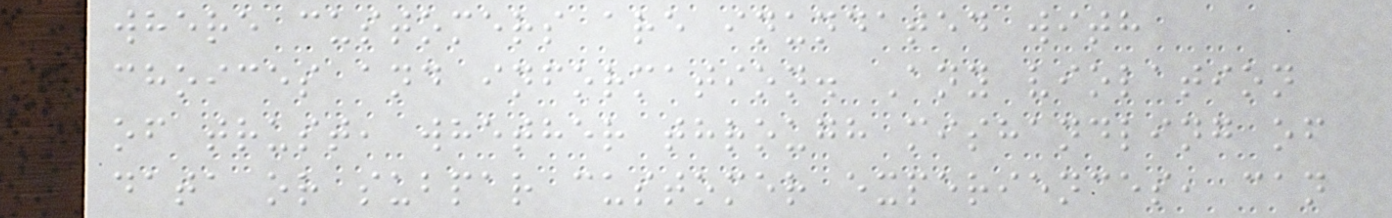where customers are inundated with
choices and information. Any violation
of trust, whether through mishandling of
data or subpar customer experiences, can
